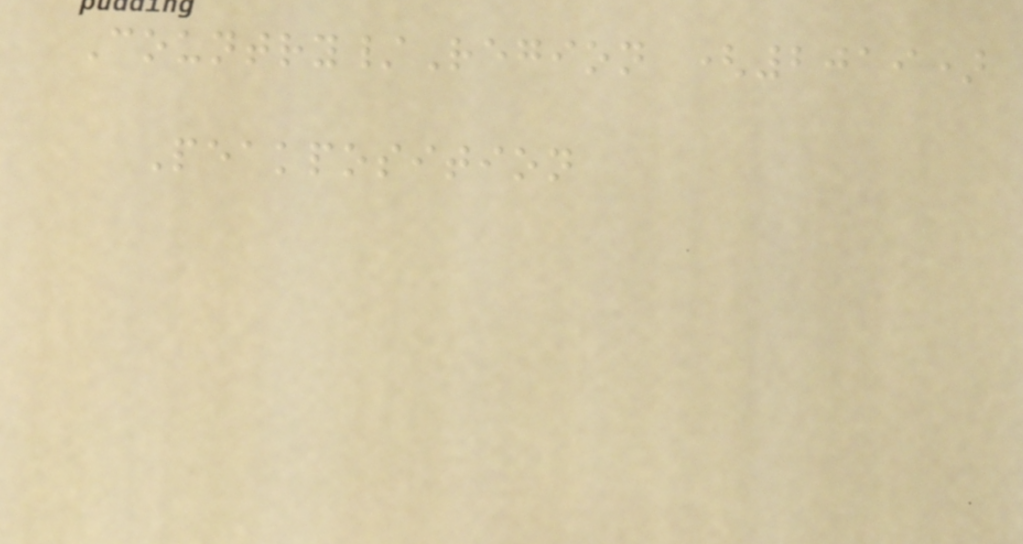Country/Region (2019)
Peakposition
